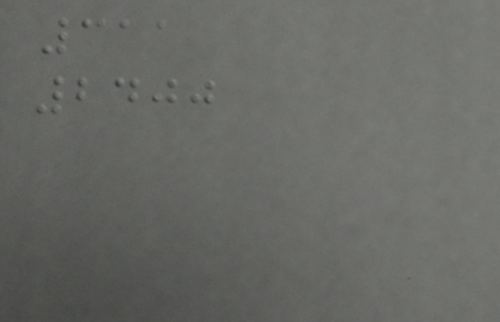311
2400
